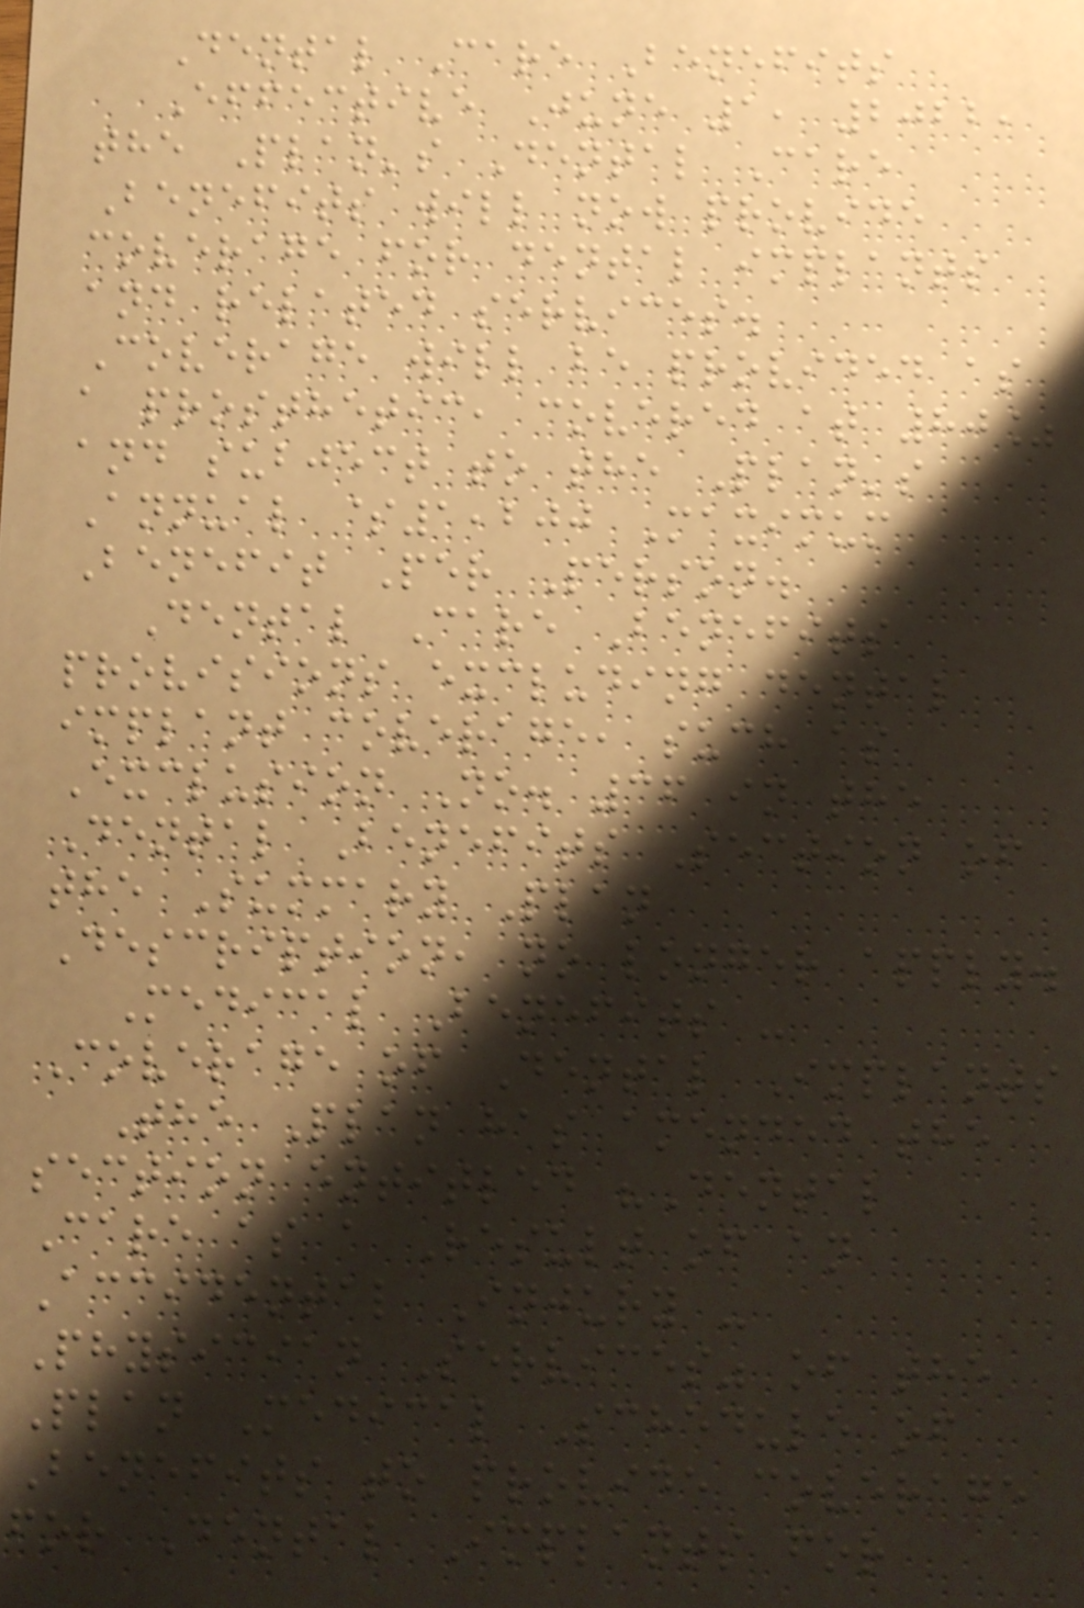Dental Care Benefits
Effective June 1, 2022,
the Plan's Dental Care
Benefits will now provide
coverage for dental implants
and related services.
Coverage will be provided as
a prosthetic, covered at 80%
and subject to the Plan's
Annual $1,200 Maximum
Benefit Per Person.
Dental Care Benefits
provisions excluding dental
implant coverage, such as
Exclusion No. 36 in the
Dental Benefits Section of
the Summary Plan
Description, no longer apply.
Medical Benefits -
Coverage of Dental Implants
The Plan has amended the
section entitled "Dental
Care as a Result of an
Accidental Injury -
Physician Services" of the
Plan Medical Schedule of
Benefits to provide coverage
for Dental Implants for
